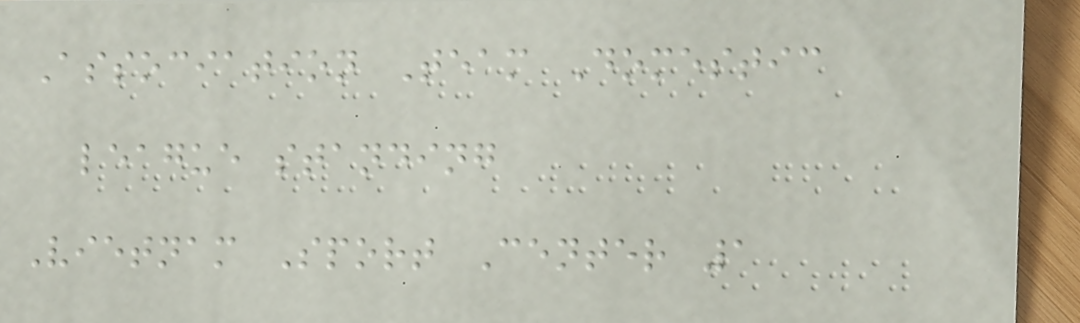Association Team Domestic
league standing
Vietnam Sport Center 1
